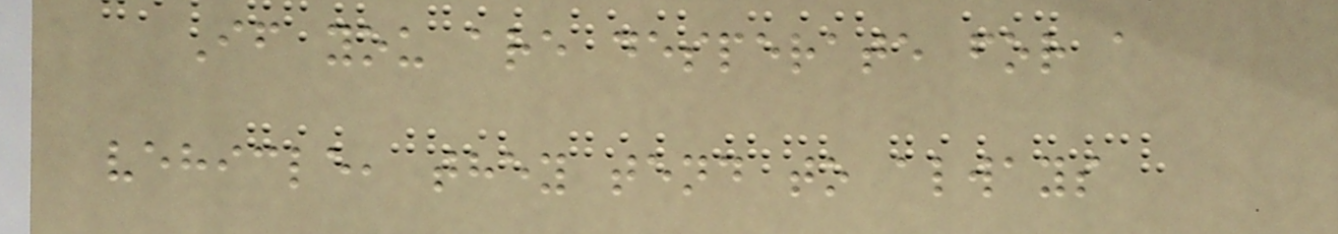If you are desperate for a
vehicle, they tend to always
